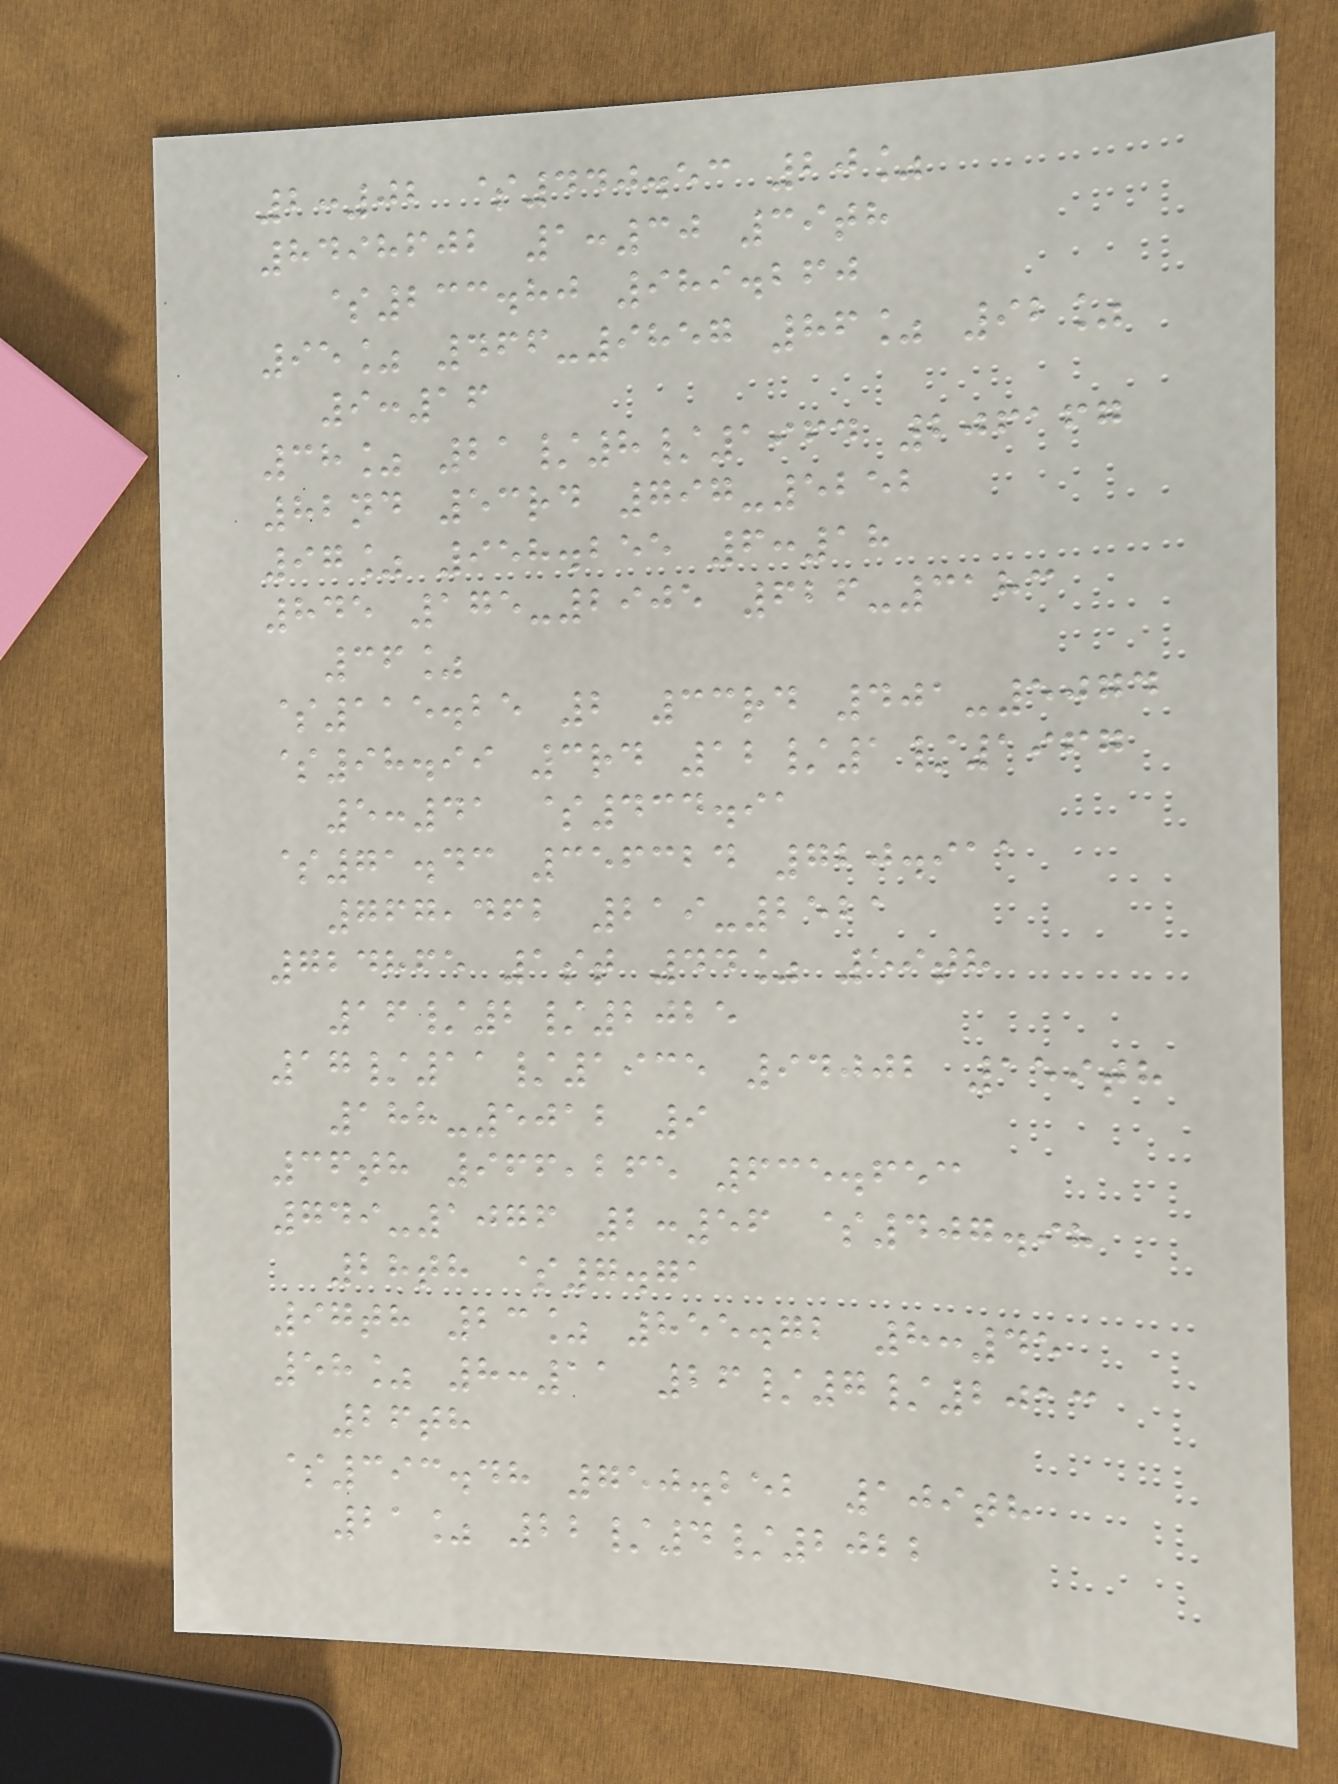2:02 $440.53 20%
8498602 1:30 39th
$233.80 989.260
95% 466-9857 86% 92%
9:16
38% 21/8/1964 206167
82nd 53rd 797-5252
97% 958.255 6:18
845 175-2905 626-3183
36%
$115.25 2 33rd 401-5074
$98.99 3rd 12/1/1967
5:41 $434.91
$71.43 356324 720.911
767,462 219-2521
724865 1st 44% 59th
16/2/2025
17/11/1935 94002 159th
188-5012 9
36th 966,265 635.653
749-1076 2:56 $407.98
28th $7.71
97th 23% 855.72 8:45
58% 8:11 26/7/2013
26th
$393.48 750.252 109th
21% 22/4/2022
